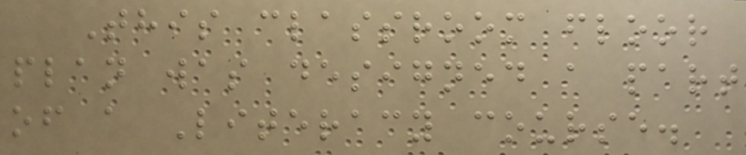This classroom floor
plan was designed a part
of a Literacy course.
